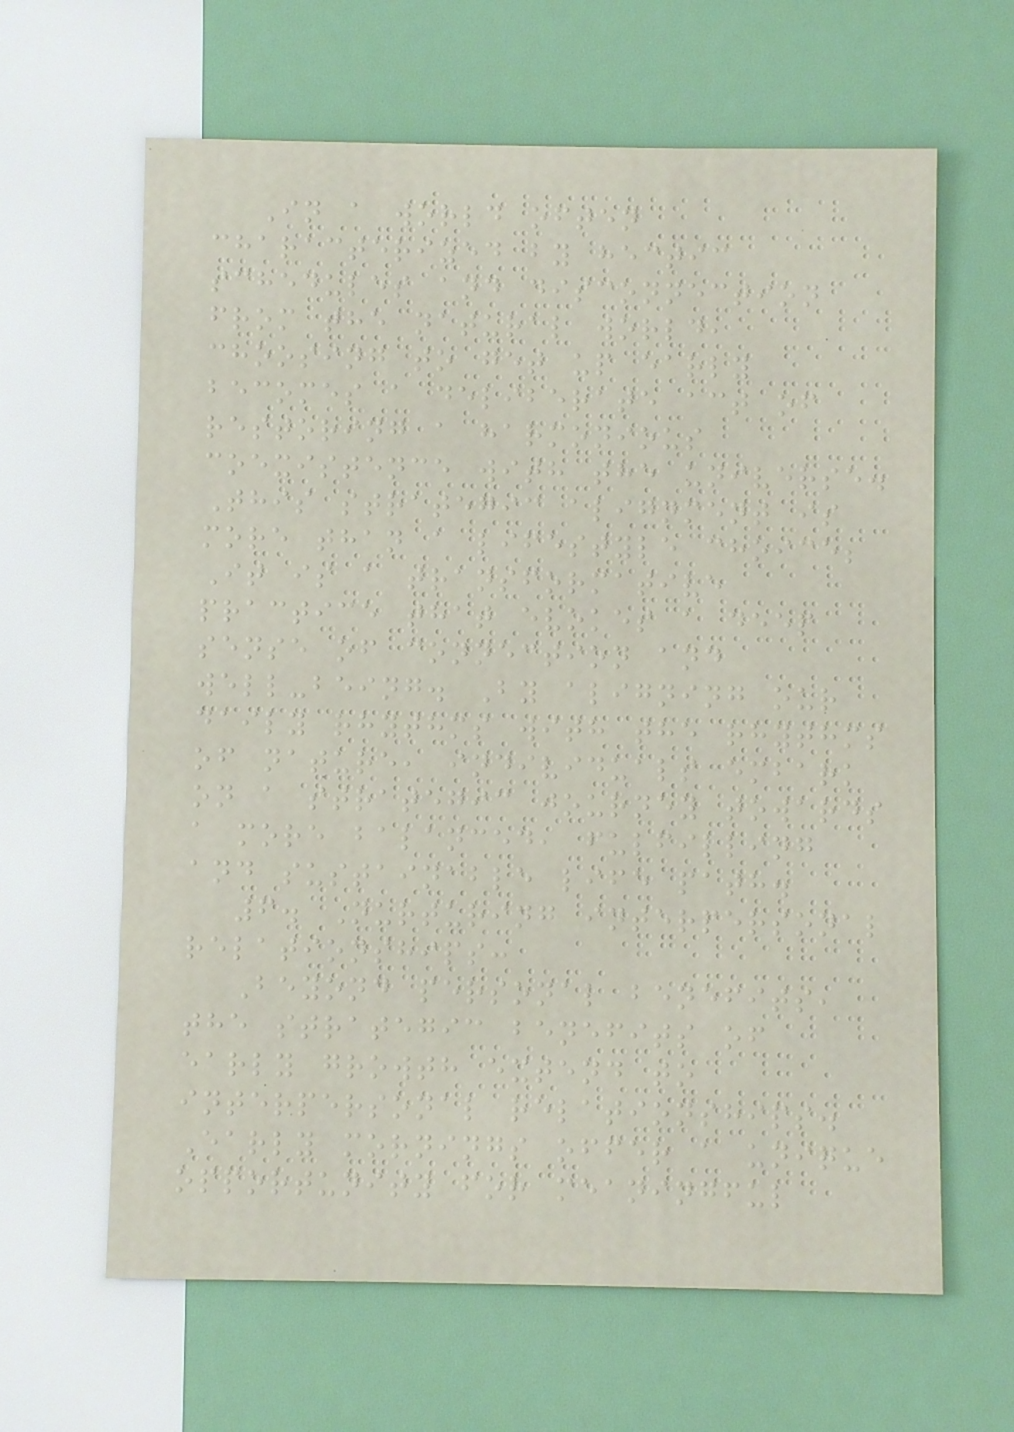In a world often
characterized by hectic
schedules and disconnection
from the natural world,
choosing to get up early
becomes a deliberate act of
restoring a harmonious
coexistence with the universe.
This strategic alignment is
more than a lifestyle choice;
It is a transformative
practice that evokes a deep
sense of connection and
well-being. By aligning our
daily rhythms with the rhythms
of nature, individuals embark
on a strategic journey towards
a more balanced, fulfilling
and sustainable life path.
6. Nurturing interpersonal
relationships:
Beyond personal benefits,
the strategic benefits of
early growth extend to
interpersonal relationships.
Early mornings offer a unique
opportunity for meaningful
